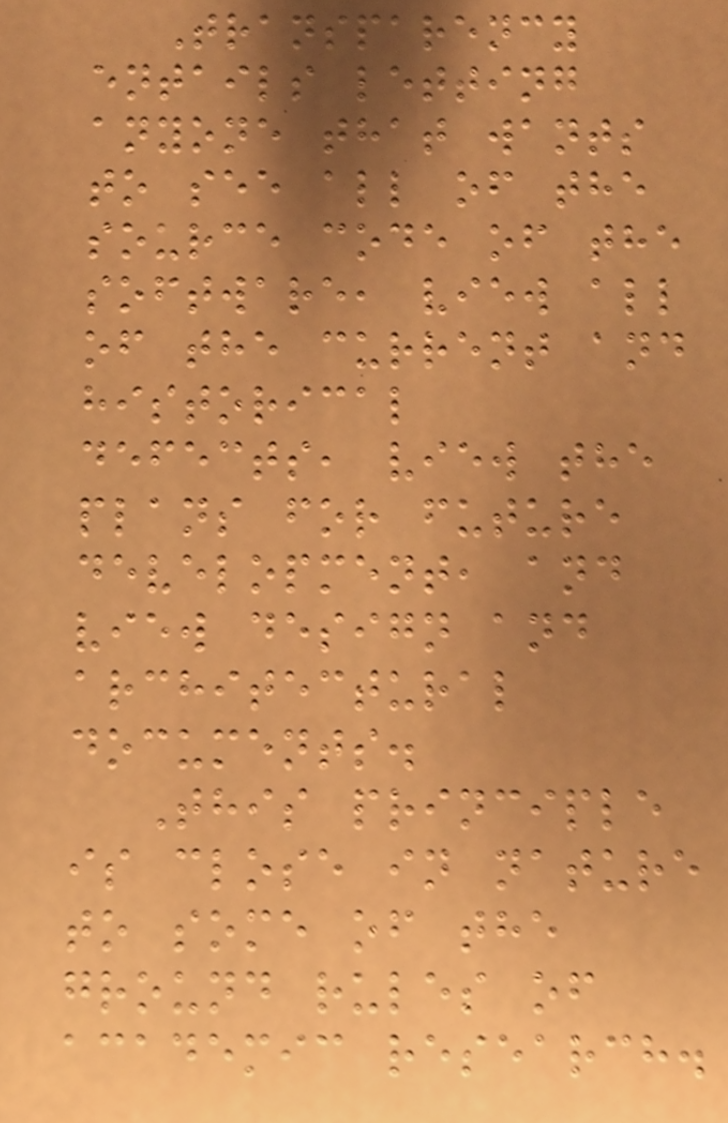Transparency
entails letting
anyone that wants
to see all of the
source code of the
software, view all
of the current and
historical
defects, view the
plans for future
development, and
view design and
architectural
documents.
This principle
is close in nature
to some of the
ground rules of
academic research.
